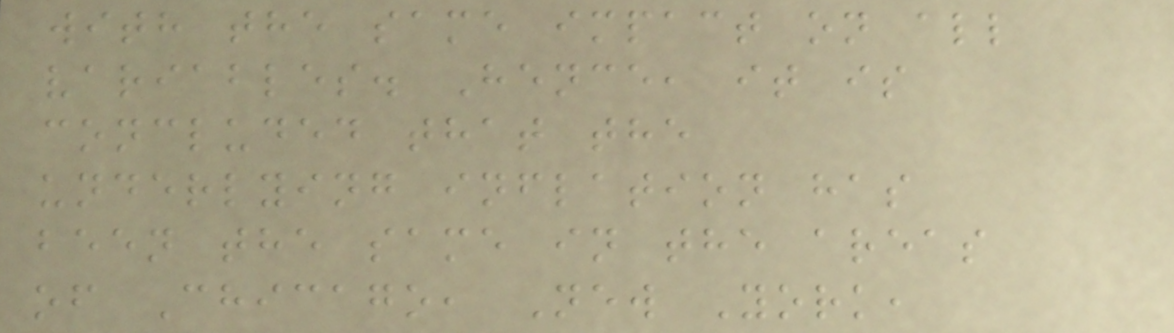with the same impact on all
variables. Hence, it is
concluded that the
underlying inflation has
been the same in the areas
of Chicago, New York,
